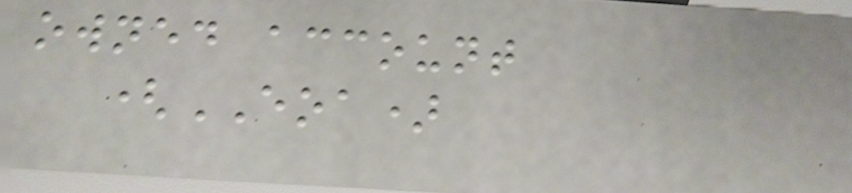owned account
(EOA)
